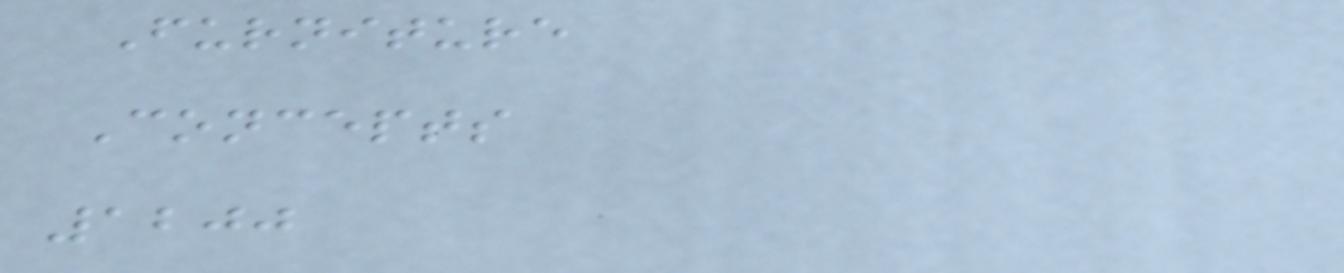Furniture
Concepts
1200
